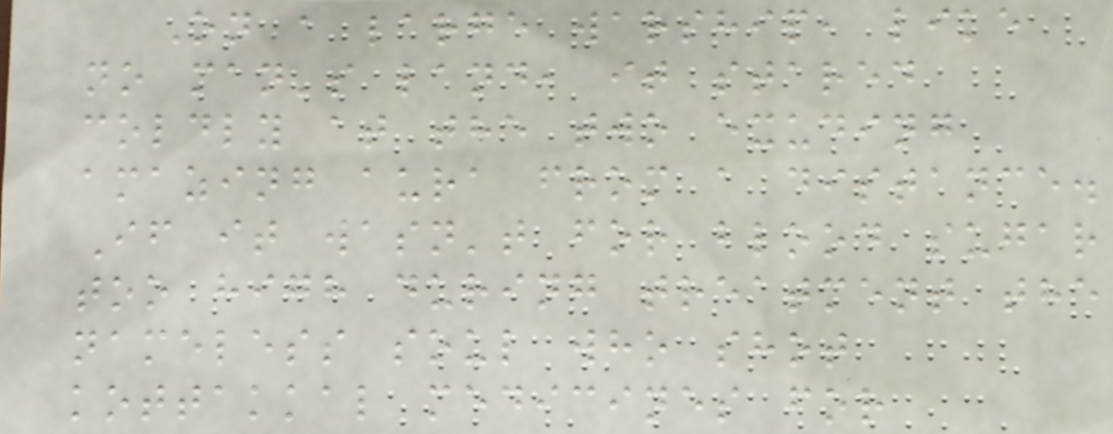On a large warship, like
no man's land, it stared
coldly at the two exuding
amazing aura from a distance.
If it wasn't for blood sugar
too high during treatment the
nameless soul who shot
kottakkal medicines for
